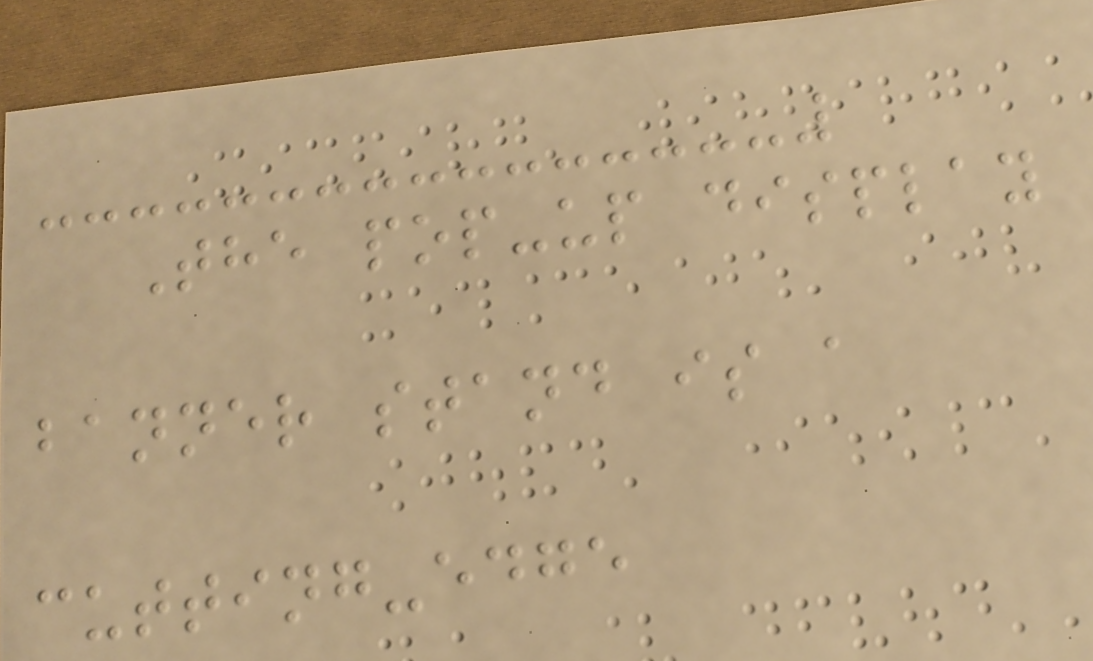The pop-up display
banner stand is a
cutting-edge
